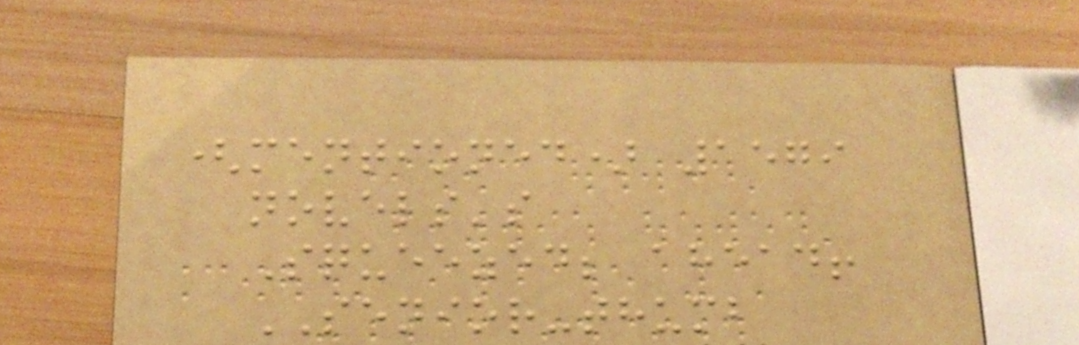(mentioned) 1579
novels's
Squeezed; ahead!
SENIOR-thumb
